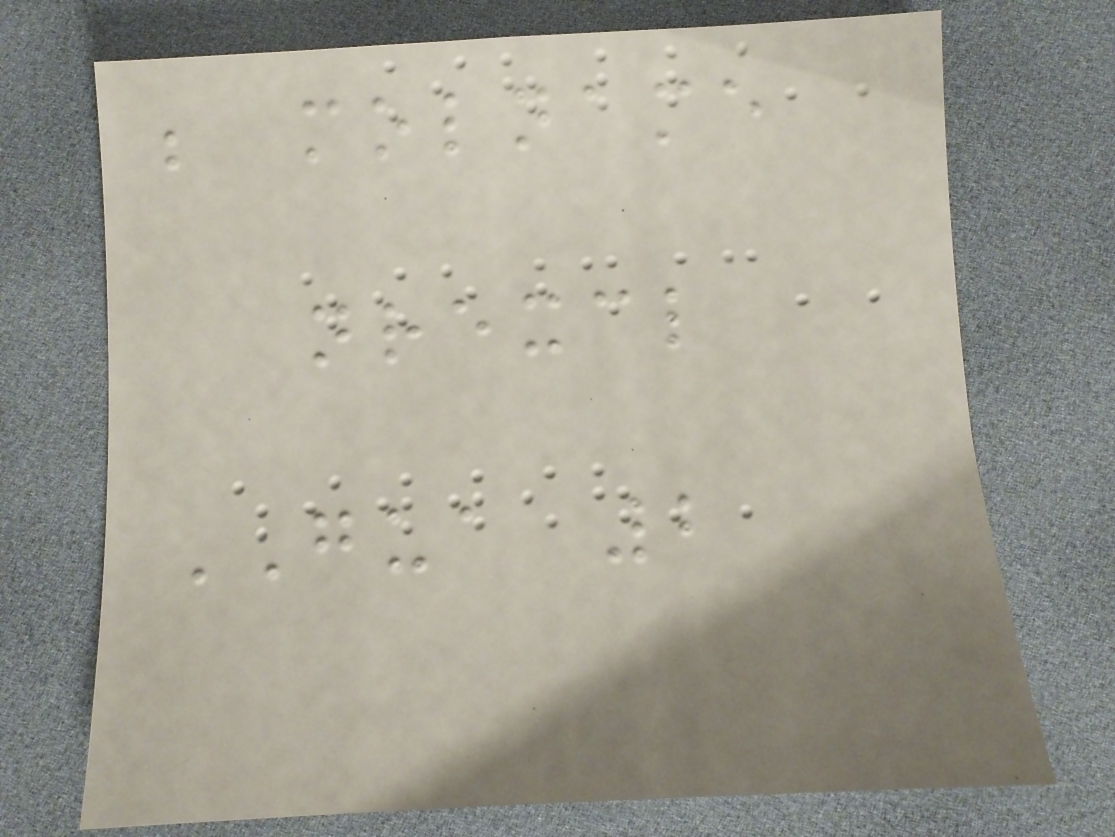; molname
nrexcl
GUA 2
